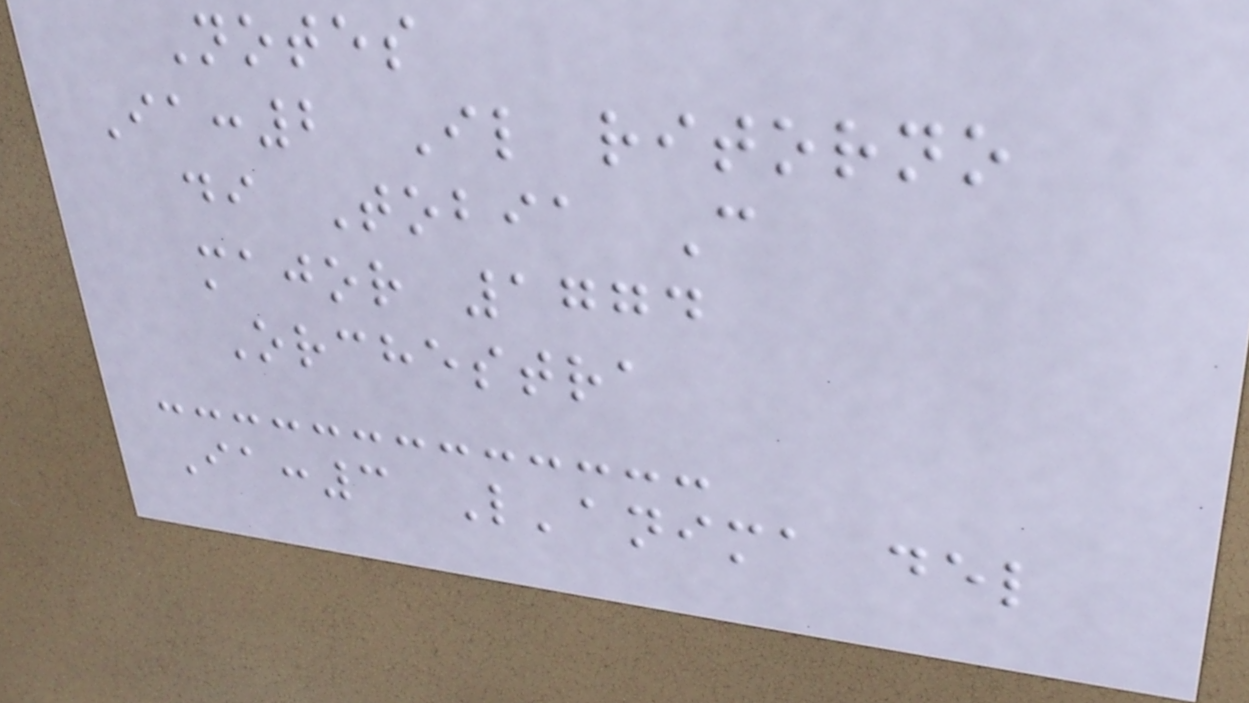Notes
Ia:2 Il ritorno
di Tobia C
major 1774
Orchestra
Ia:3 L'anima del
